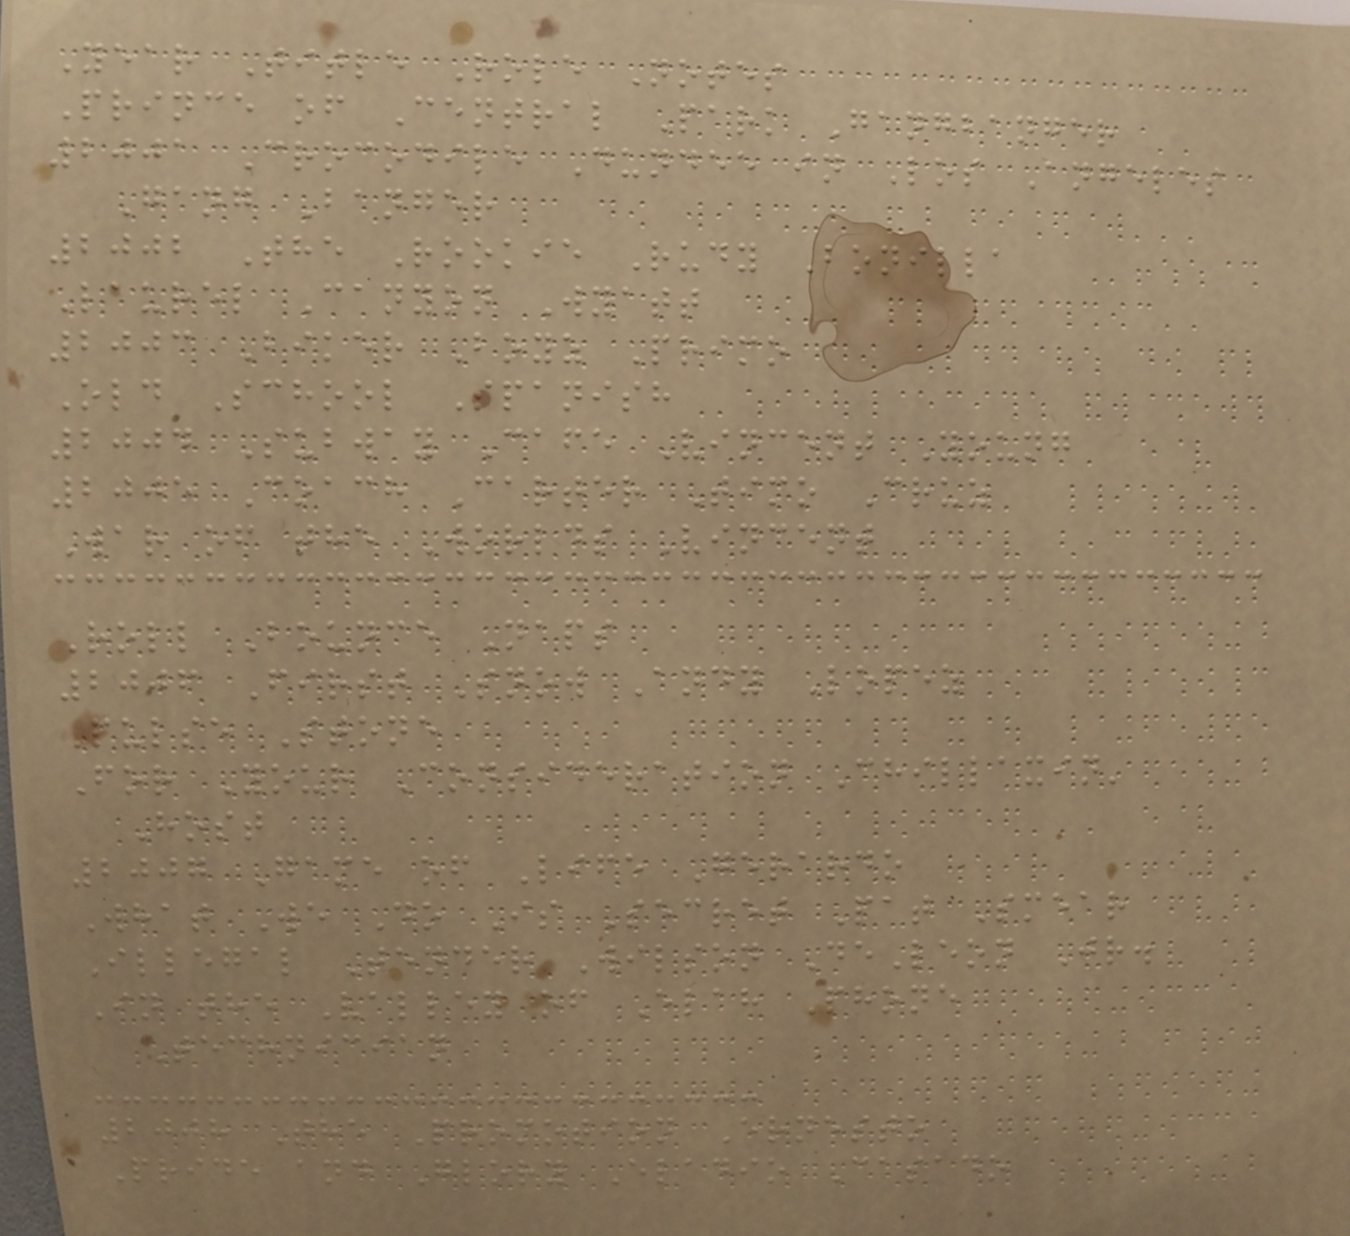Year Title Role Notes
Prince of Central Park Gangbanger
2001 Crocodile Dundee in Los Angeles
Gang Banger
2002 The Rookie Rudy Bonilla
Laurel Canyon Wyatt
2003 Biker Boyz Primo
Old School Spanish
2004 Subway Cafe Vincent Young
2005 Coach Carter Timo Cruz
War of the Worlds Vincent
Roll Bounce Naps
2006 First Snow Andy Lopez
Pulse Stone
For Your Consideration Chillaxin'
Host
2007 Game of Life Gerardo
What We Do Is Secret Pat Smear
Illegal Tender Wilson DeLeon Jr.
In the Valley of Elah Phone
Technician
2008 The Promotion Ernesto
Pride and Glory Eladio Casado
